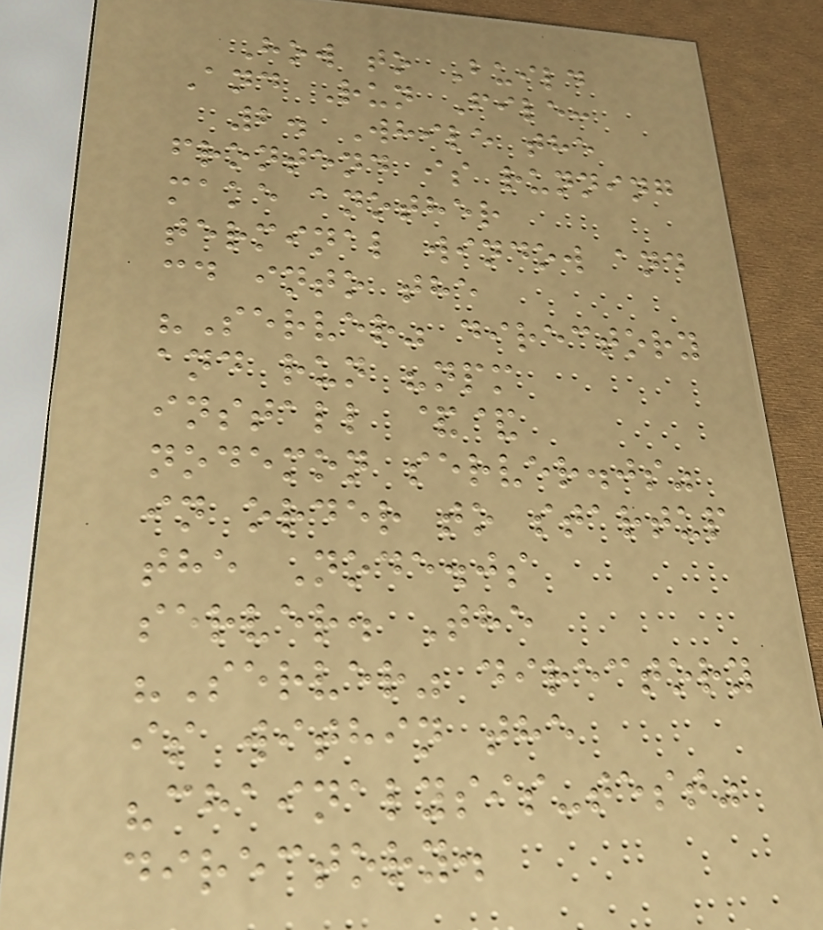How to Build
And Run File:
2. While the
frontend is running
make another
terminal window and
cd into the
"Server" directory
and run "npm
install &&
nodemon server.js"
in order to startup
the Node.js
server. The
"Server" directory
is within the
"chainalysis-test"
directory.
